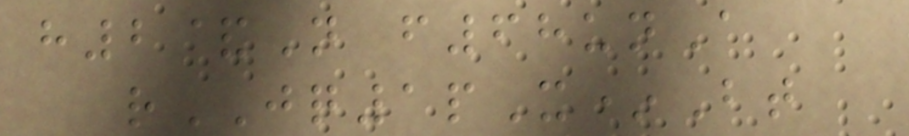h2&N f68unA
rJQ1pX*Bt
